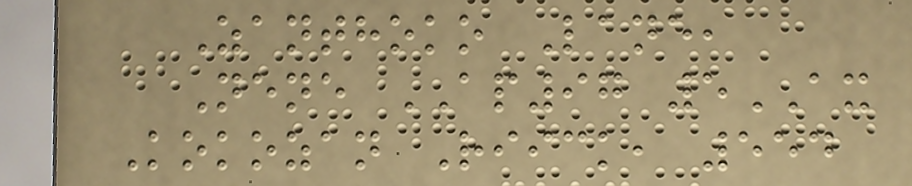Zanthoko Lane,
Nene AP97 5AX
Kokozan Riick, 554
